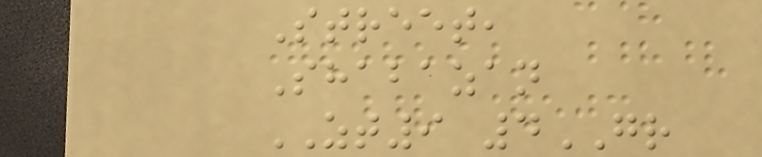Street,
Shabazan
ZT9 4GR
